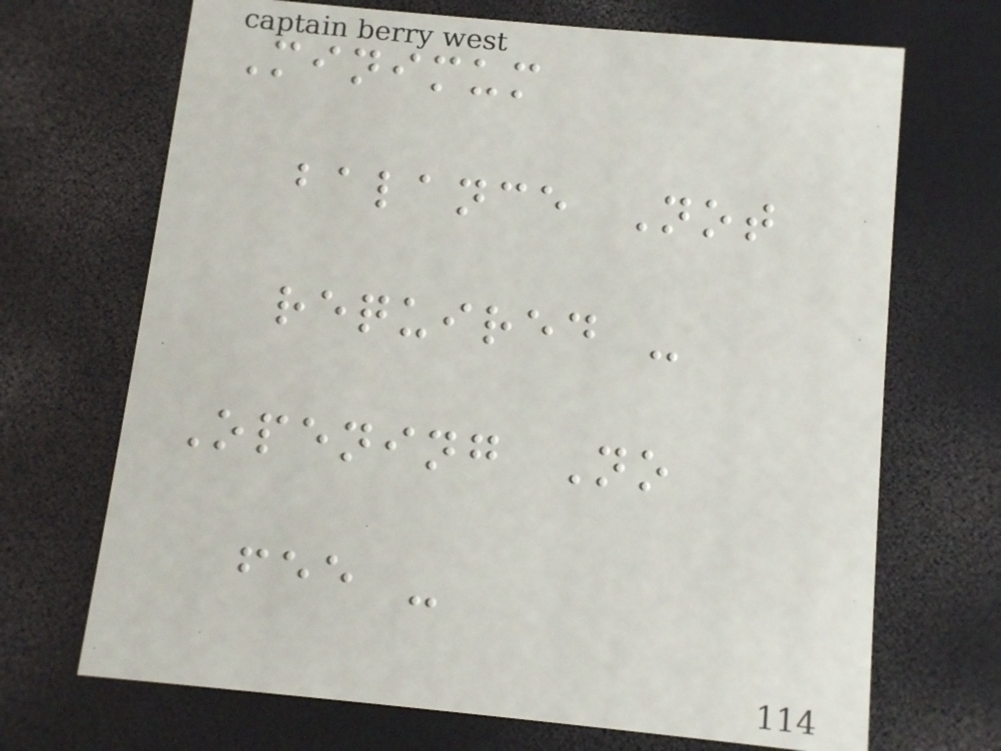Minimum
balance Not
required -
Opening No
fee -
